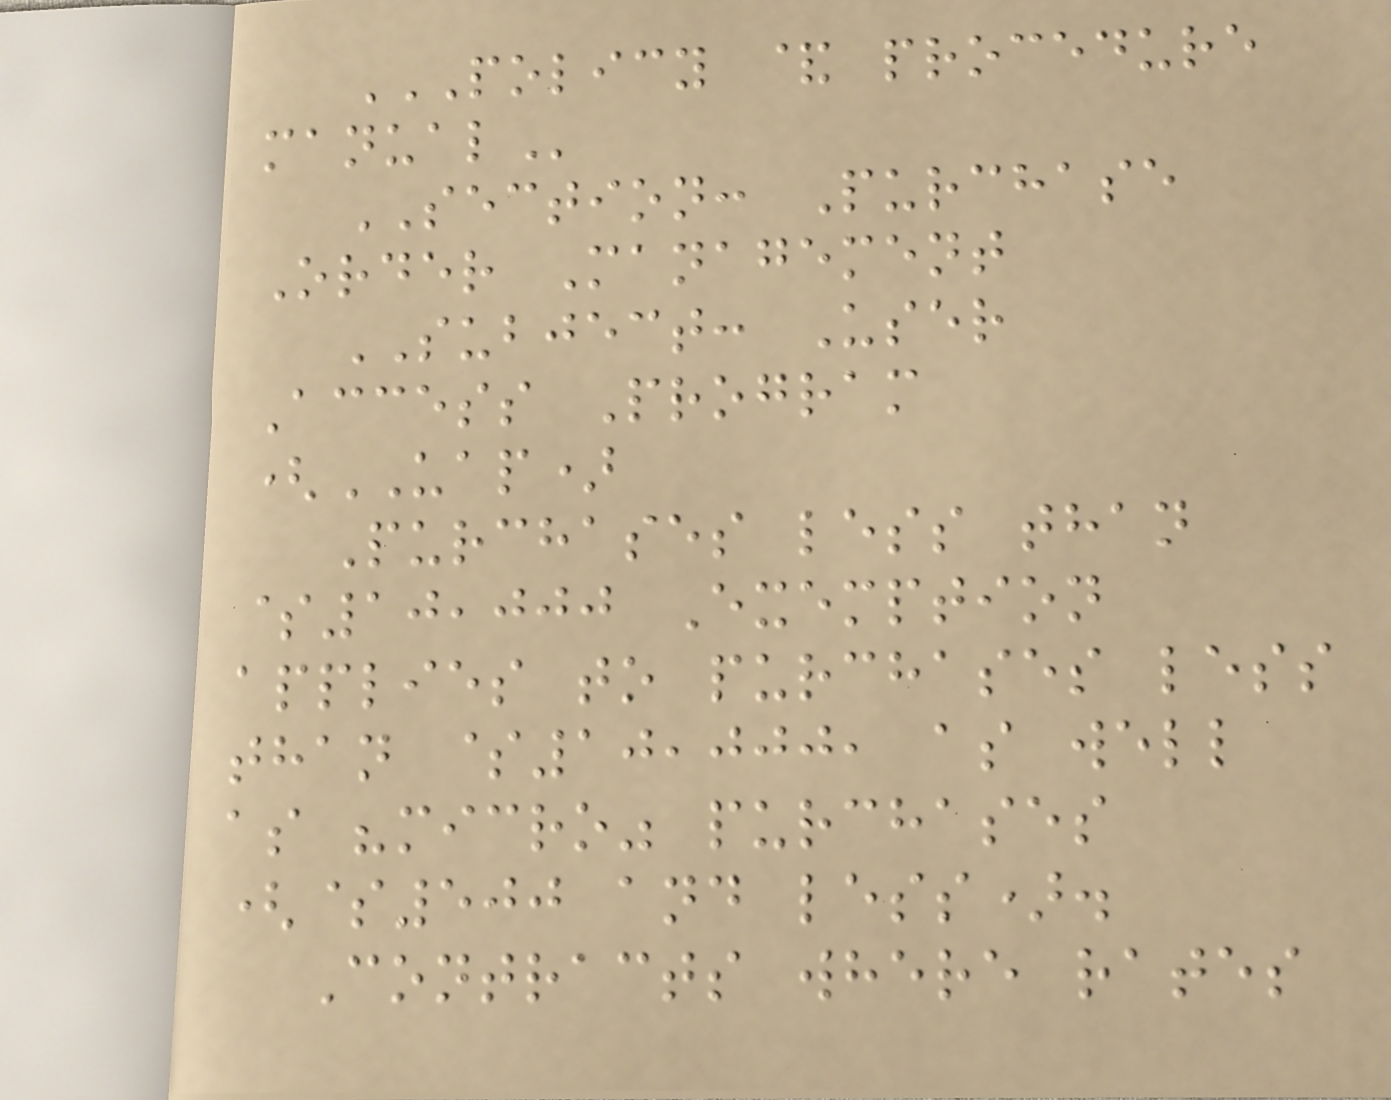POLICY & PROCEDURE
MANUAL
SECTION: Purchase
Order Management
SUBJECT: User
Access Program
(UAP)
Purchases less than
$10,000 Exemption
applies to purchases less
than $10,000, as well
as "micro" purchases
($500 and less).
Contracts where rates
